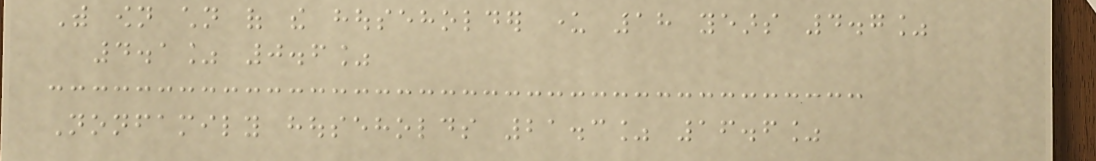With own children of the householder under 18 years 4.7%
4.1% 0.6%
Nonfamily households 21.3% 16.6%
